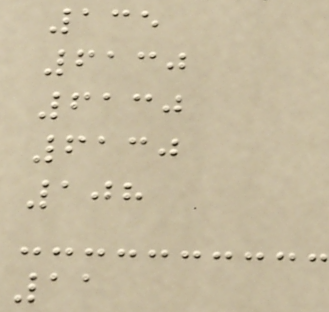135
6130
6130
6130
108
11
